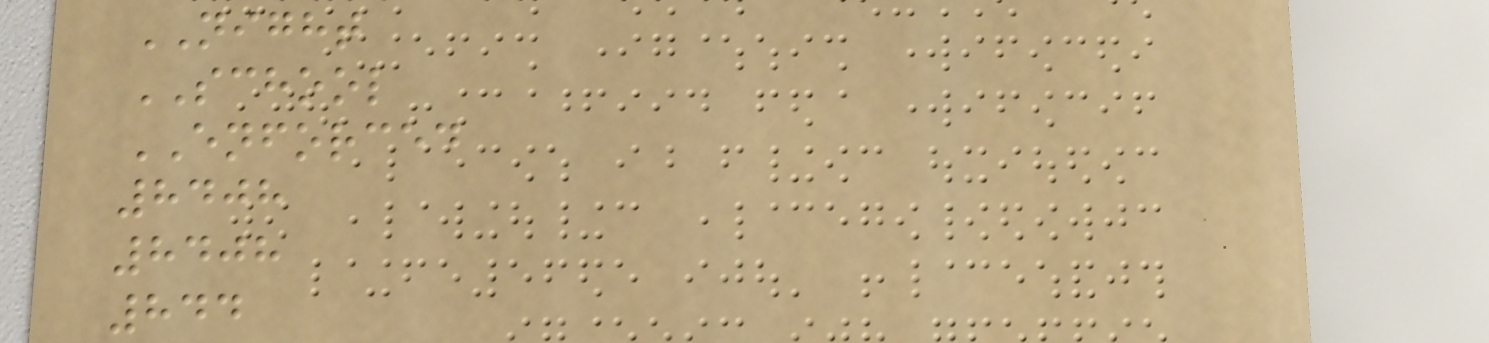NIGHT
SCHOOL
ENFORCED
8408
8408
844
